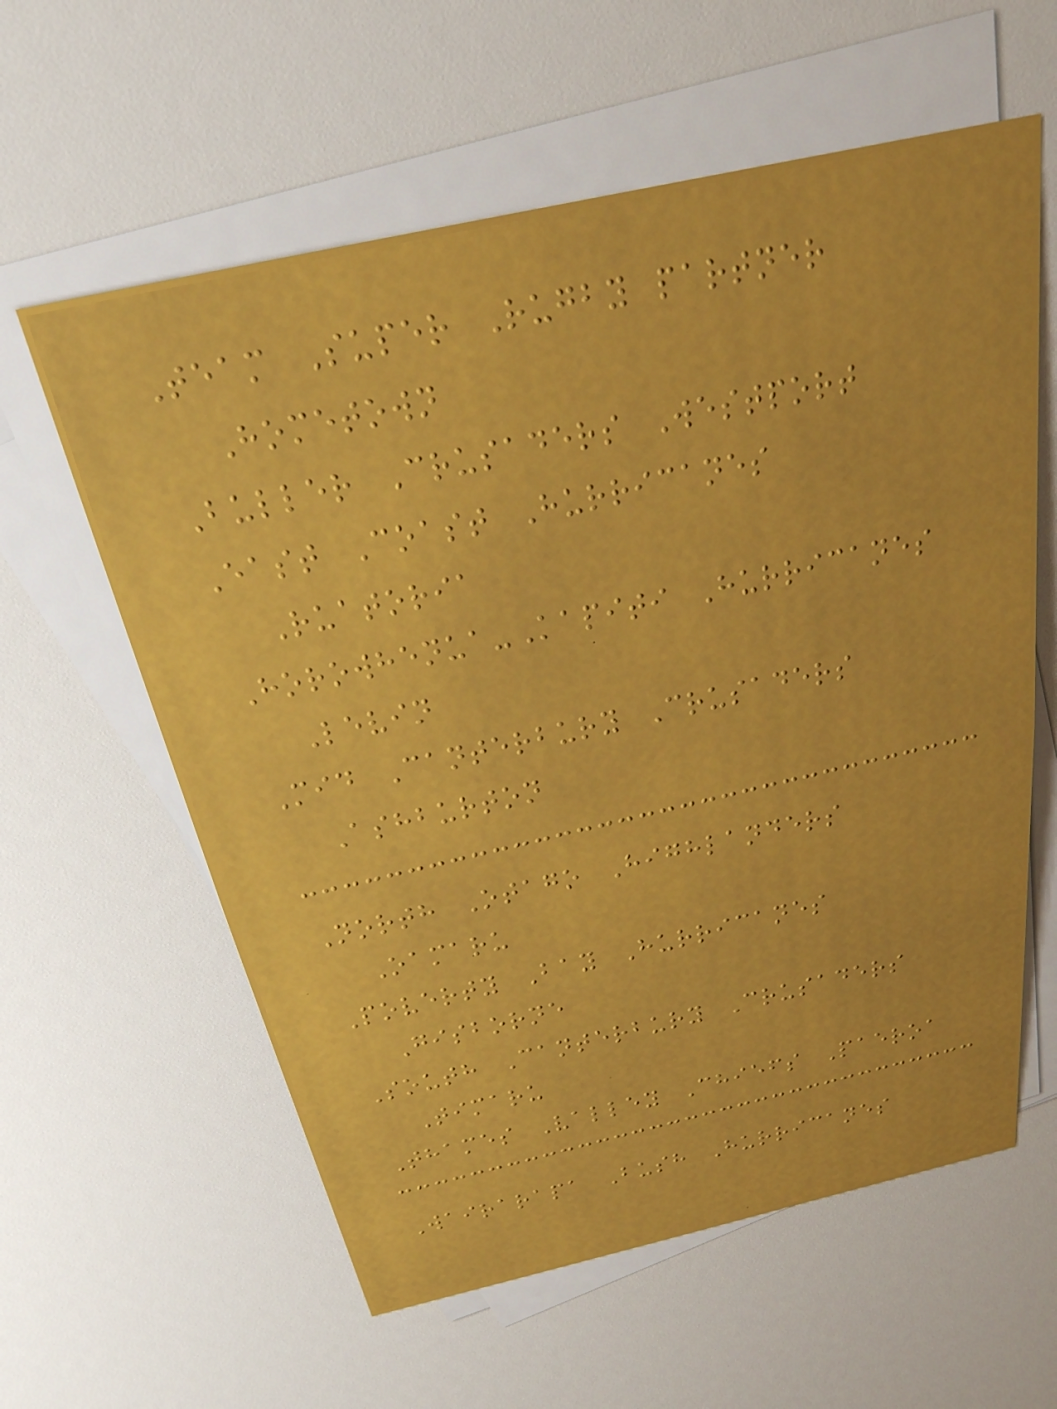Team Super Rugby partner
Hometown
Buller Crusaders Westport
East Coast Hurricanes
Ruatoria
Horowhenua-Kapiti Hurricanes
Levin
Mid Canterbury Crusaders
Ashburton
North Otago Highlanders
Oamaru
Poverty Bay Hurricanes
Gisborne
South Canterbury Crusaders
Timaru
Thames Valley Chiefs Paeroa
Wairarapa Bush Hurricanes
